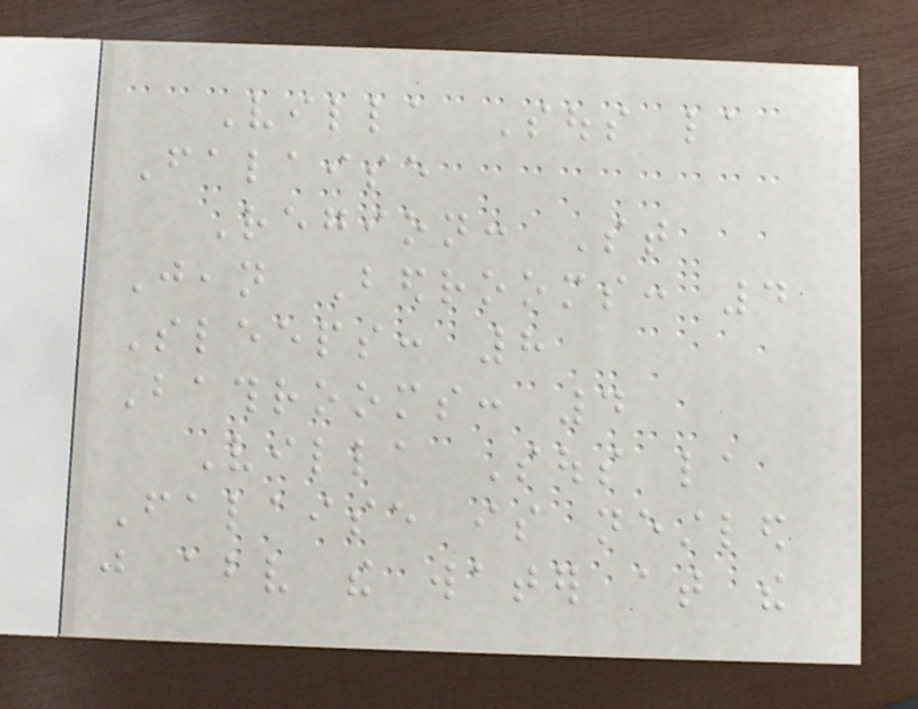Villa Sous la
Falaise
Region: St
Jean Bedrooms: 4
Sleeps: 8
Bathrooms: 4
Villa Sous la
Falaise is nestled
just above the water at the
